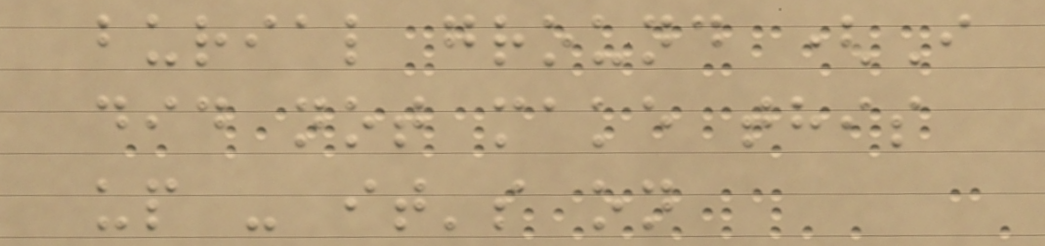burial ground (I
did not make this
up - it's on
